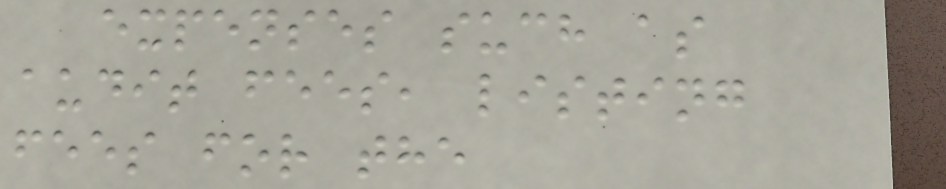expenses such as
audit fees, listing
fees for the
